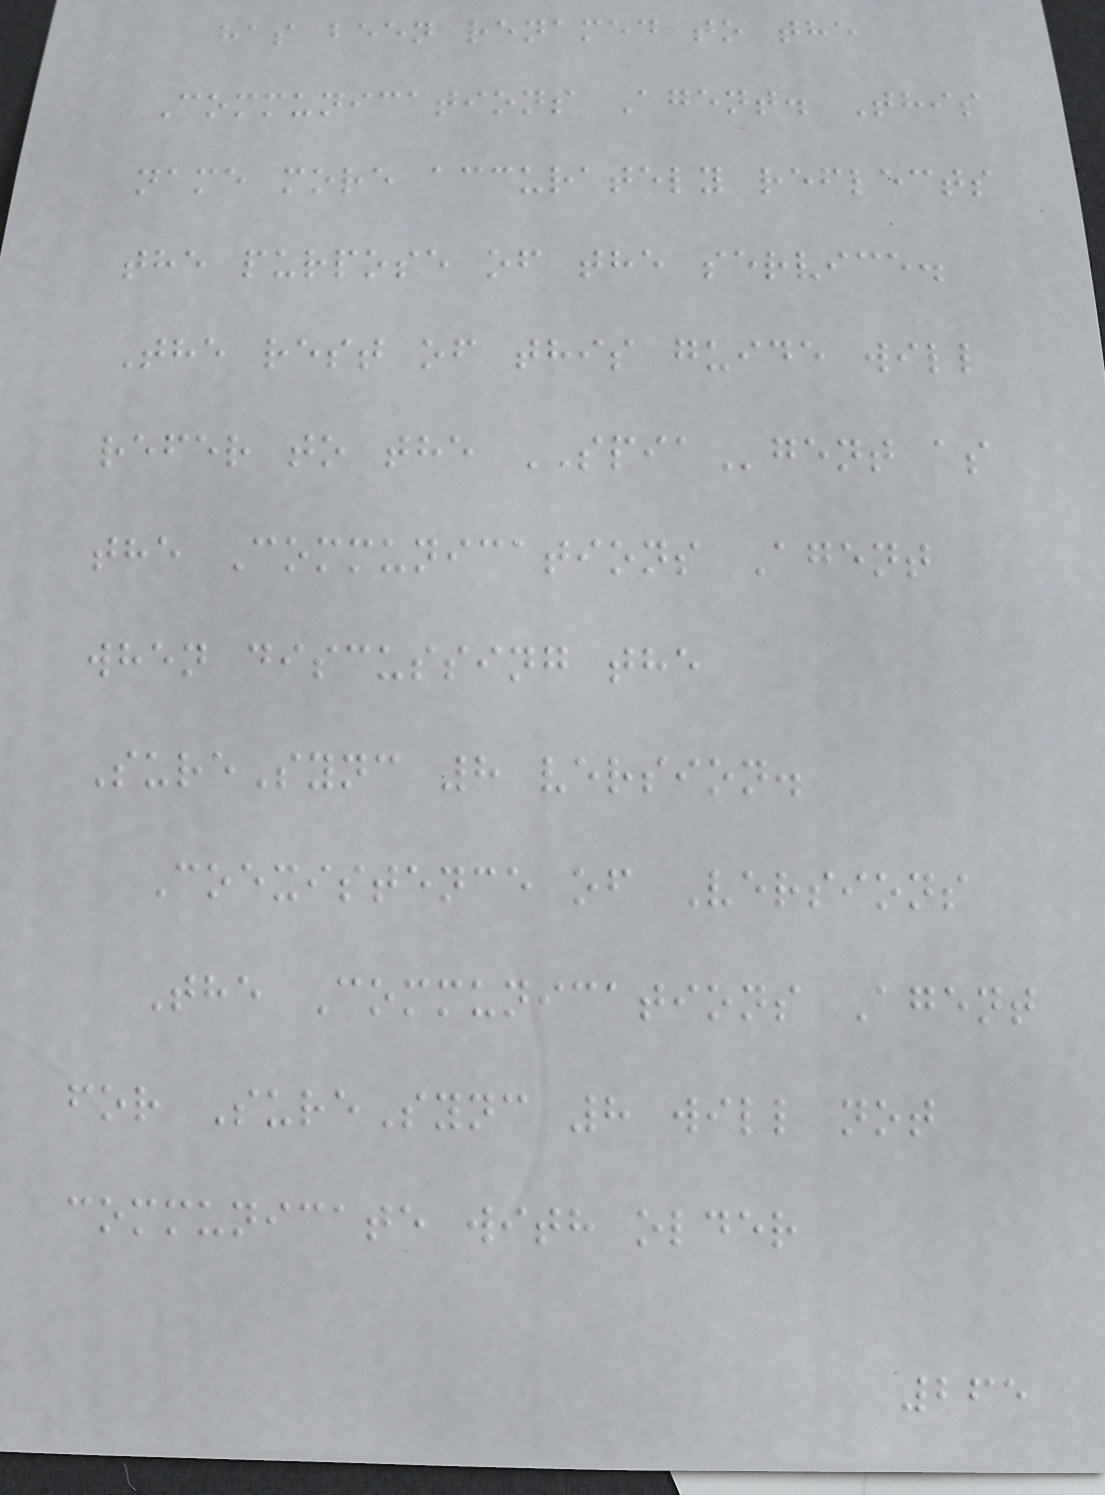has been renamed to the
Communications Agent. This
name more accurately reflects
the purpose of the service.
The rest of this guide will
refer to the SPIAgent as
the Communications Agent
when discussing the
SureSync 8 version.
Coexistence of Versions
The Communications Agent
for SureSync 8 will not
communicate with older
265
